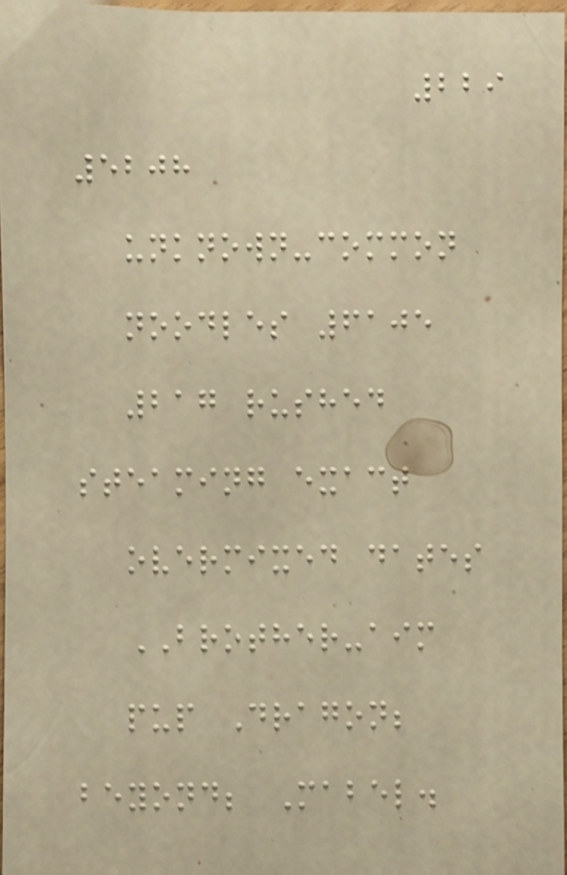229
5208
unknown-common
noodles 6105
217 rushed
steaming exact
overmixed dates
BROTHER-aim
pup Dragon;
beyond; Mabel.
